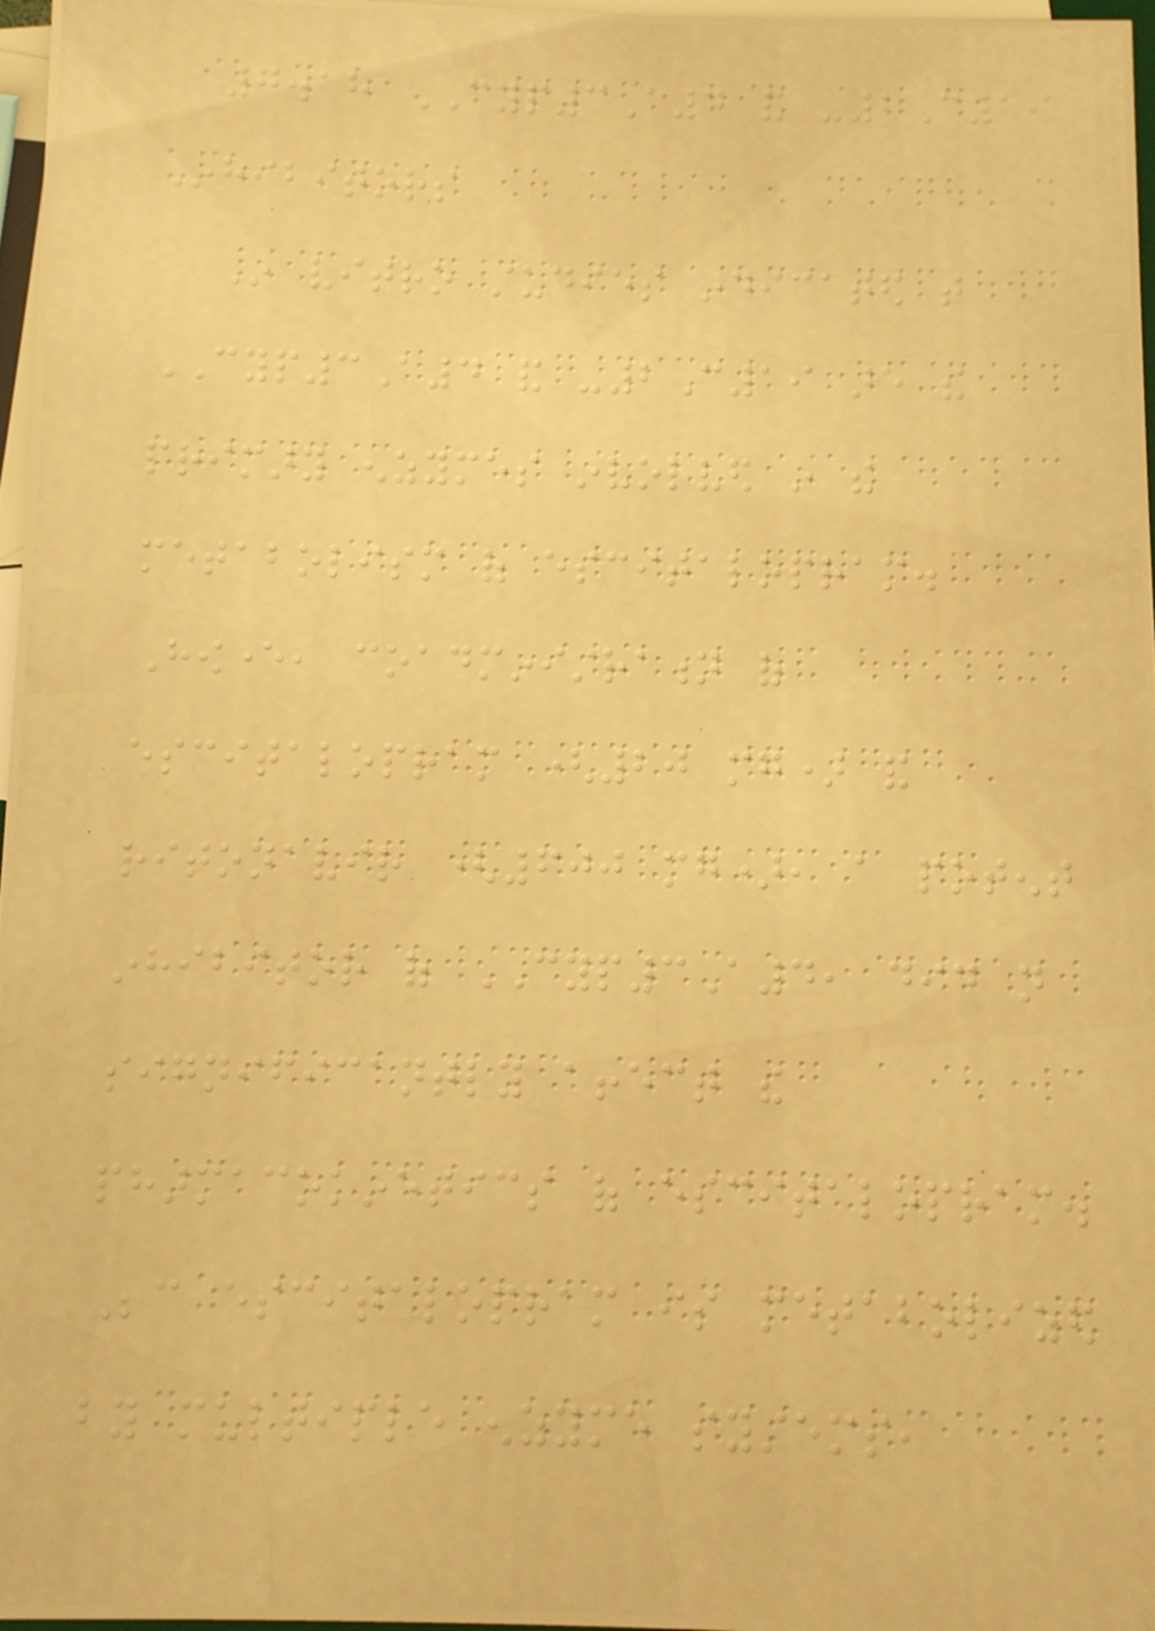7.18 CYP3A4 and -2C19
Inhibitors
In vitro studies indicated that
CYP3A4 and -2C19 are the
primary enzymes involved in the
metabolism of escitalopram.
However, coadministration of
escitalopram (20 mg) and
ritonavir (600 mg), a potent
inhibitor of CYP3A4, did not
significantly affect the
pharmacokinetics of escitalopram.
Because escitalopram is metabolized
by multiple enzyme systems,
